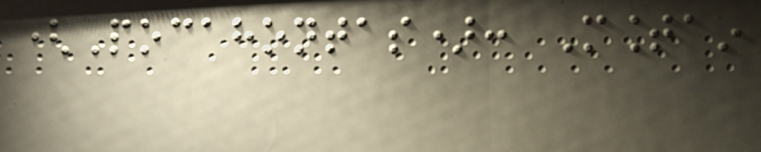(Pocahontas): Mountain
